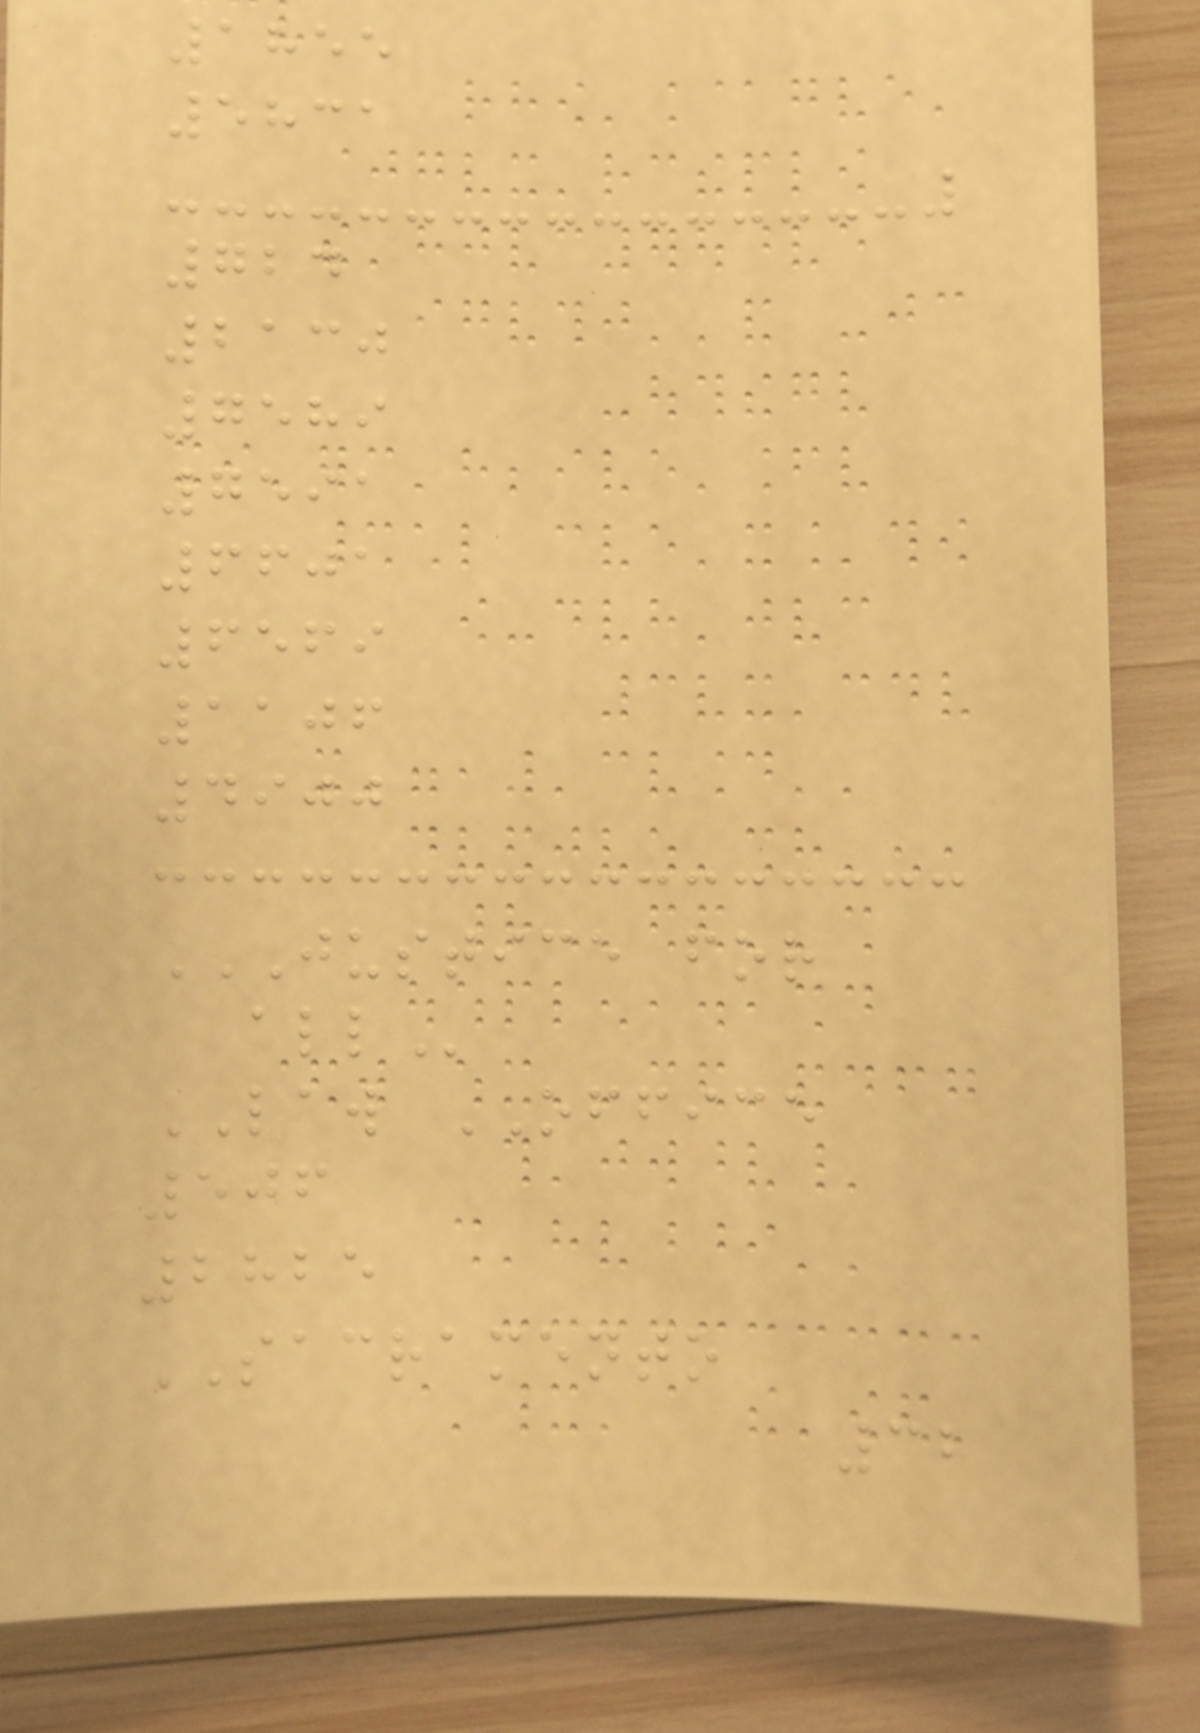1855
5831
724
2130
7589
7591
6601
6569
1106
4900
JUSTICE FOR
ALL
LAW OFFICE
506
2825
SACRAMENTO
32
